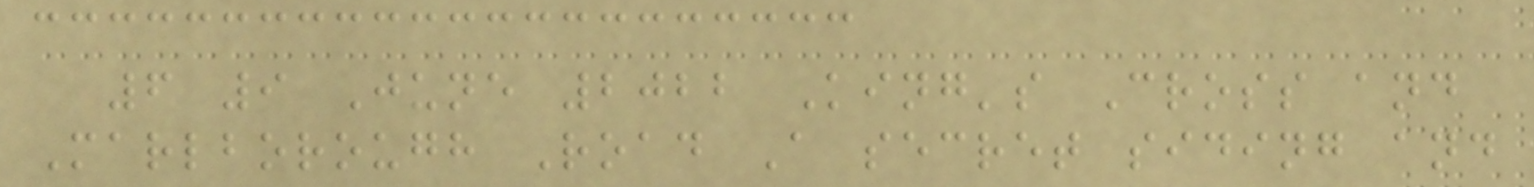6 9 June 2022 King's Cross and
Marlborough Road A secret siding and
